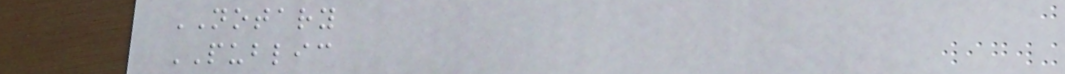NOTARY
PUBLIC
